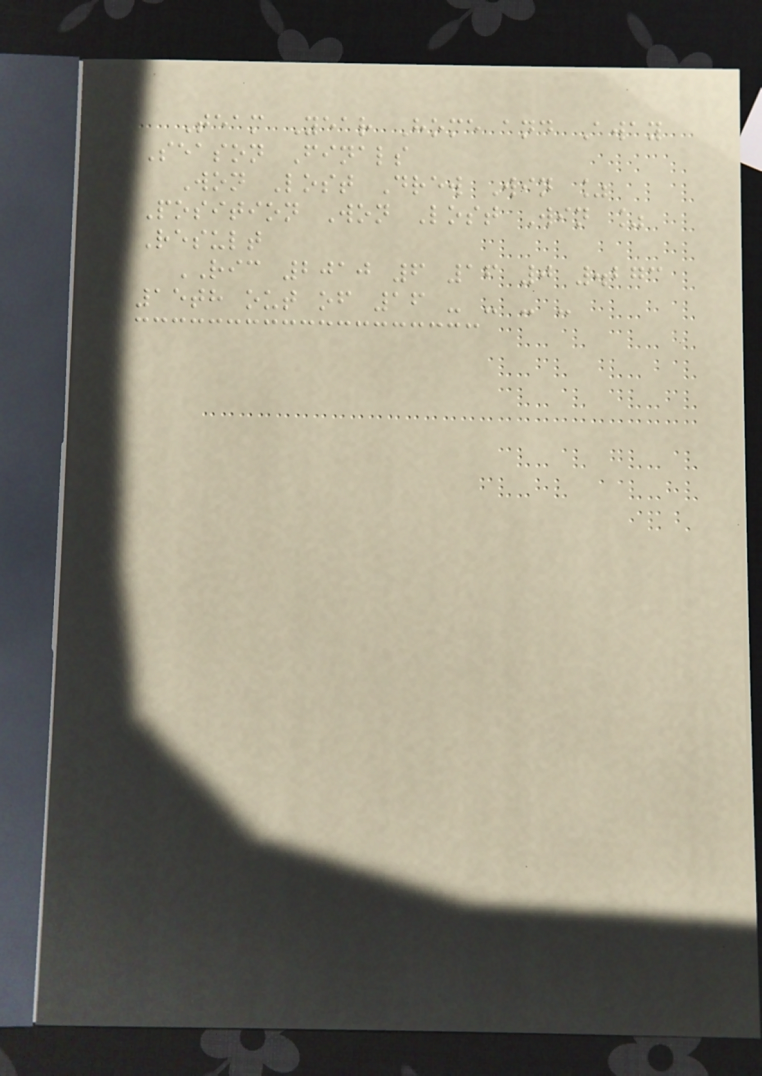Team Year Home and Away
Season Finals
Won Lost Drew Win %
Position Won Lost Win %
Result
RIC 2010 6 16 0 .273
15th out of 16 - - - -
